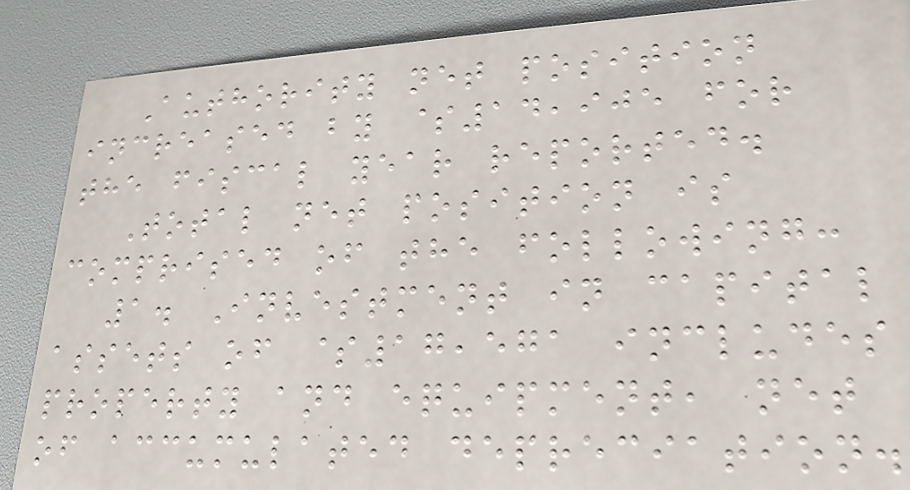Authority net position
increased by $14,905 for
the fiscal year reported.
Total net position is
comprised of the following:
1. Investment in capital
assets of $17,571 includes
property and equipment, net
of accumulated depreciation.
